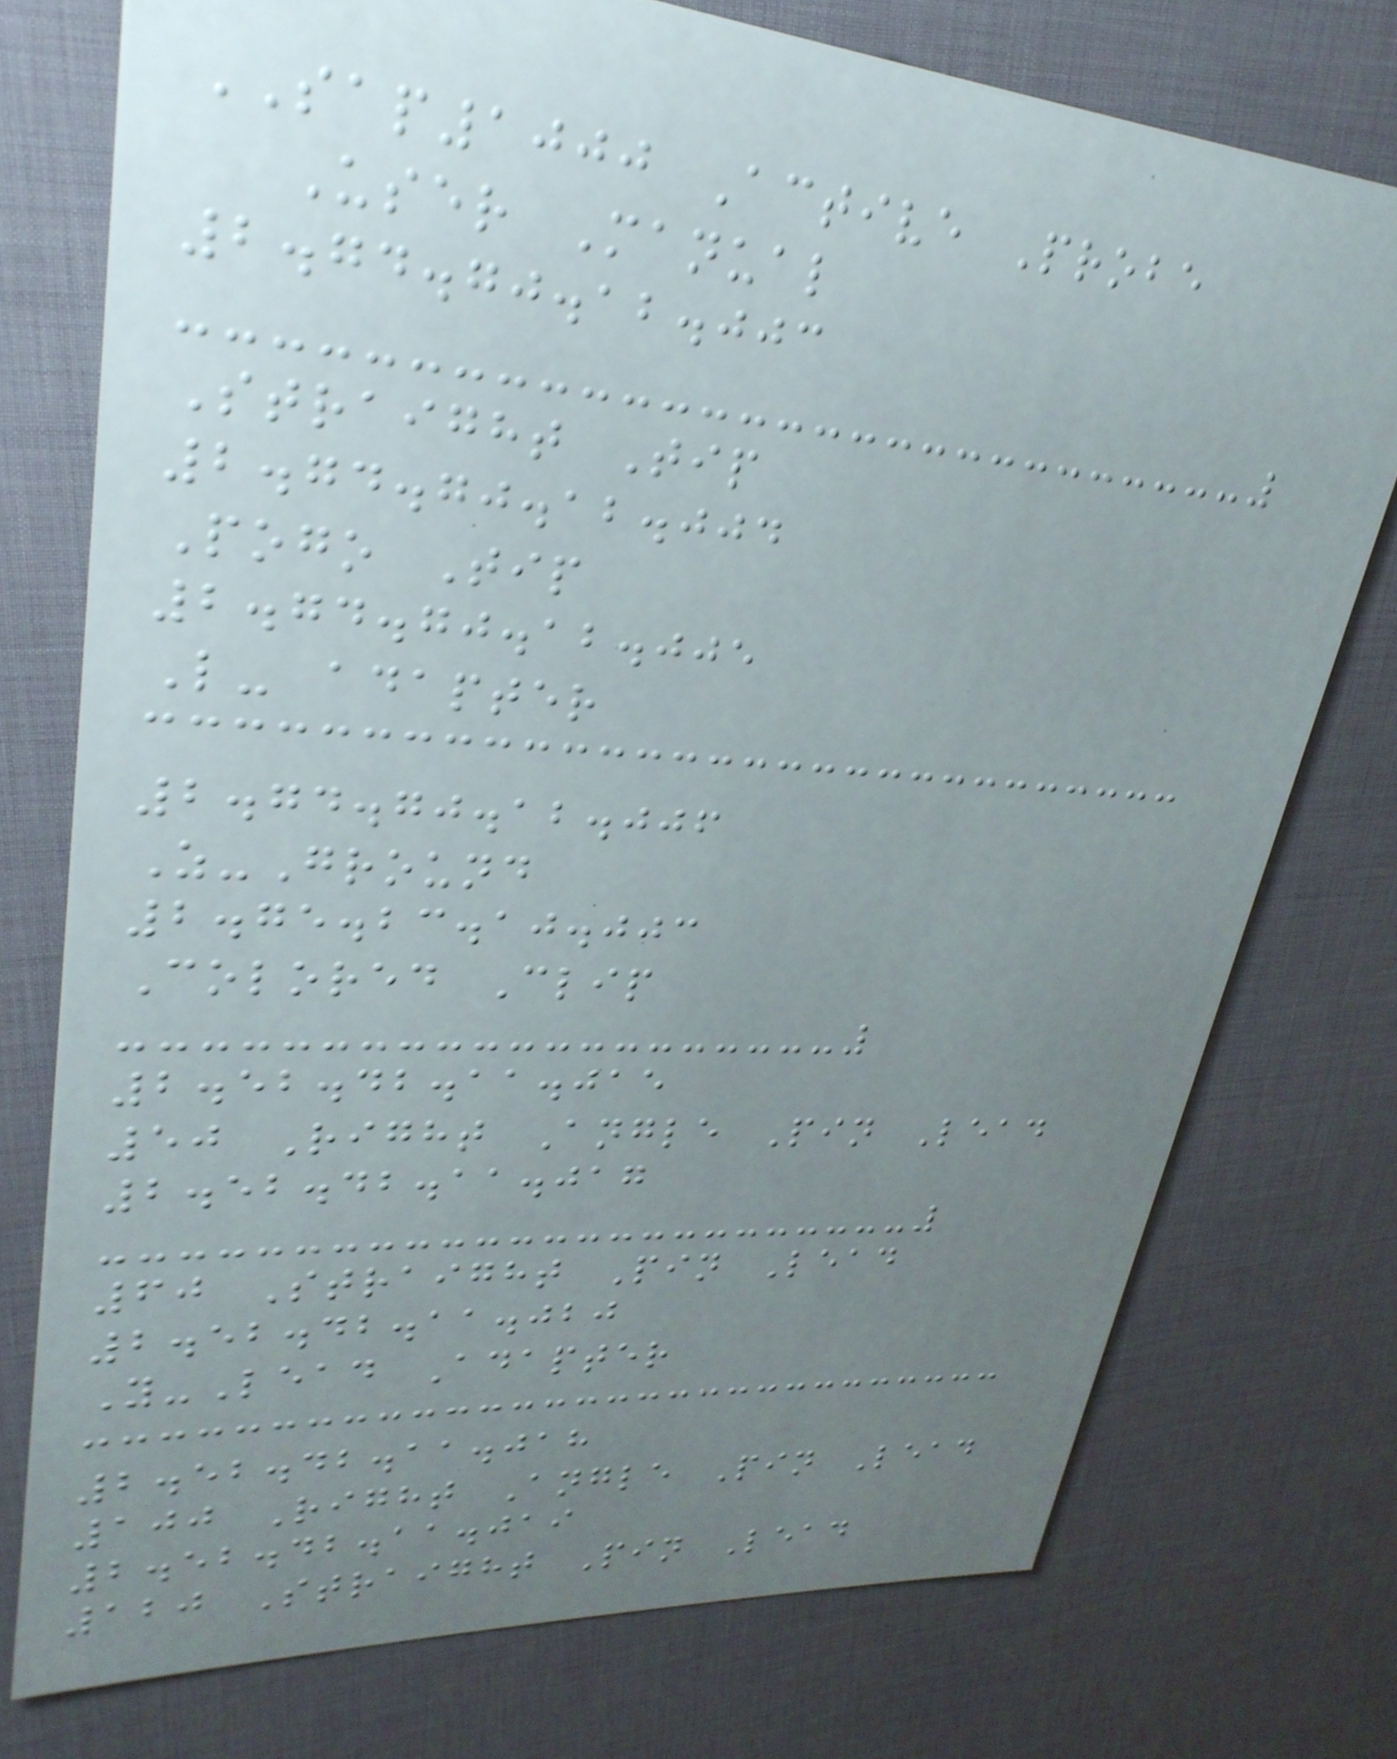SAP1000 Active Probe
User Manual
2.74.70.12.003
Straight Tip
2.74.70.12.004
Pogo Tip
2.74.70.12.005
L- adapter
2.74.70.12.006
Z-Ground
2.75.23.10.003
Colored Clip
2.52.42.11.015
50 Right Angle Pin Lead
2.52.42.11.017
60 Straight Pin Lead
2.52.42.11.020
Y-Lead Adapter
2.52.42.11.018
100 Right Angle Pin Lead
2.52.42.11.019
120 Straight Pin Lead
